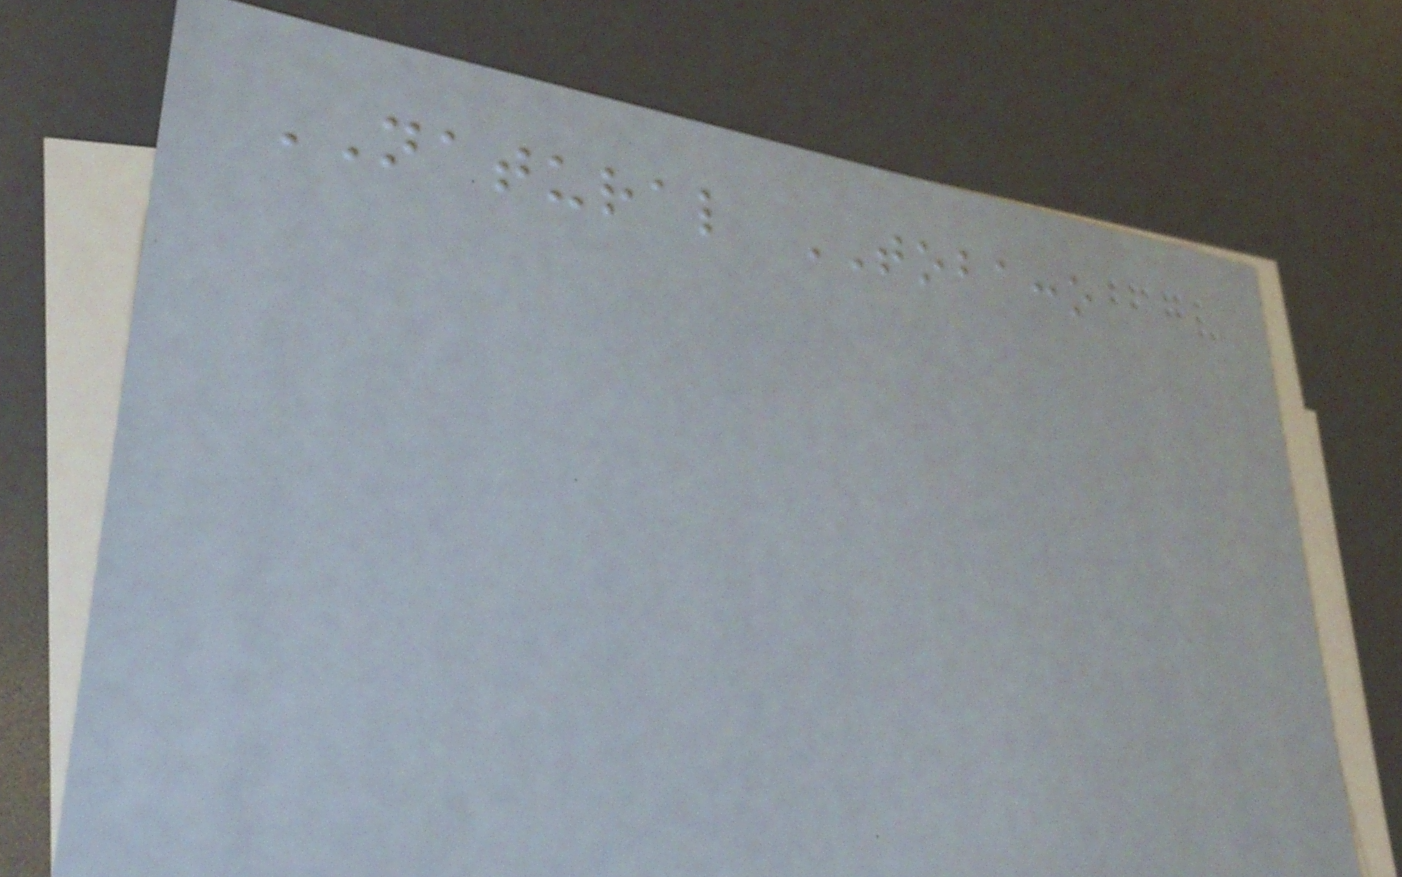NATURAL TOBACCO
